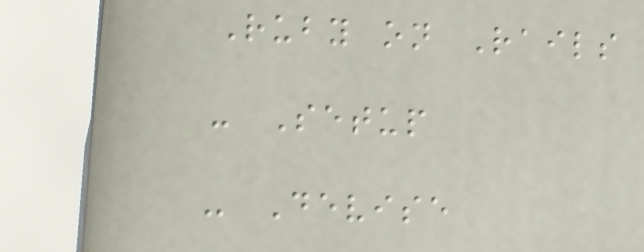Ruby on Rails
- Setup
- Devise
